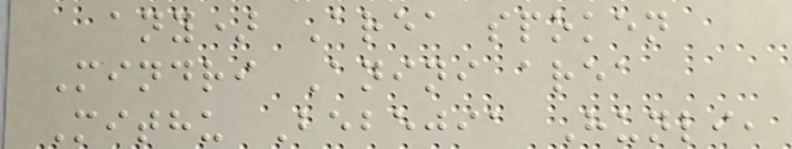any) Area spoken
Mindri Anini area
Mithu Bebejia Hunli,
